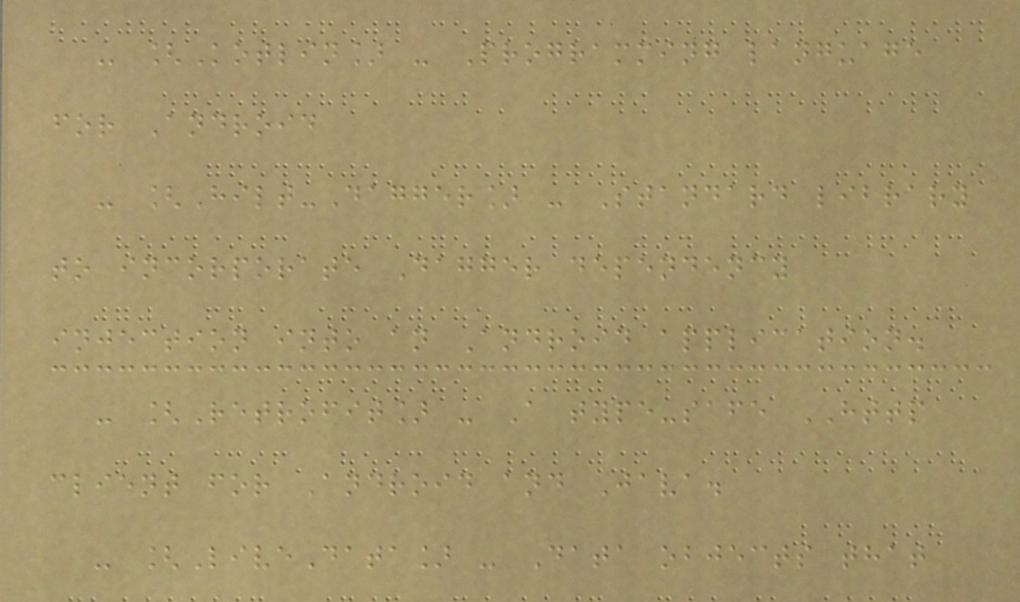- [Kotlin] - Programming language
for Android
- [Hilt-Dagger] - Standard library
to incorporate Dagger dependency
injection into an Android application.
- [Retrofit] - A type-safe HTTP
client for Android and Java.
- [LiveData] - Data objects that
